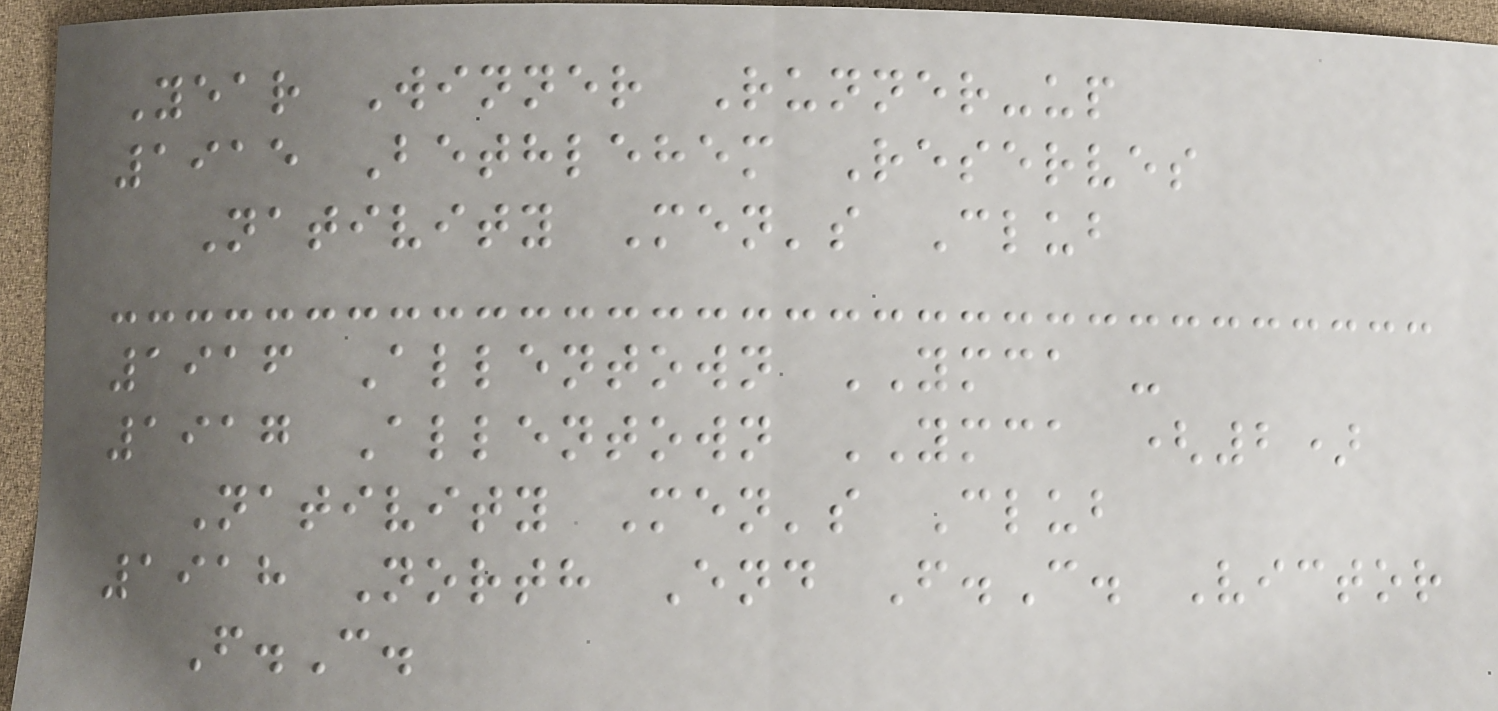Year Winner Runner-up
1915 Bethlehem Reserves
Nativity Men's Club
1916 Allentown YMCA -
1917 Allentown YMCA (2)
Nativity Men's Club
1918 North End F.C. Victor
F.C.
